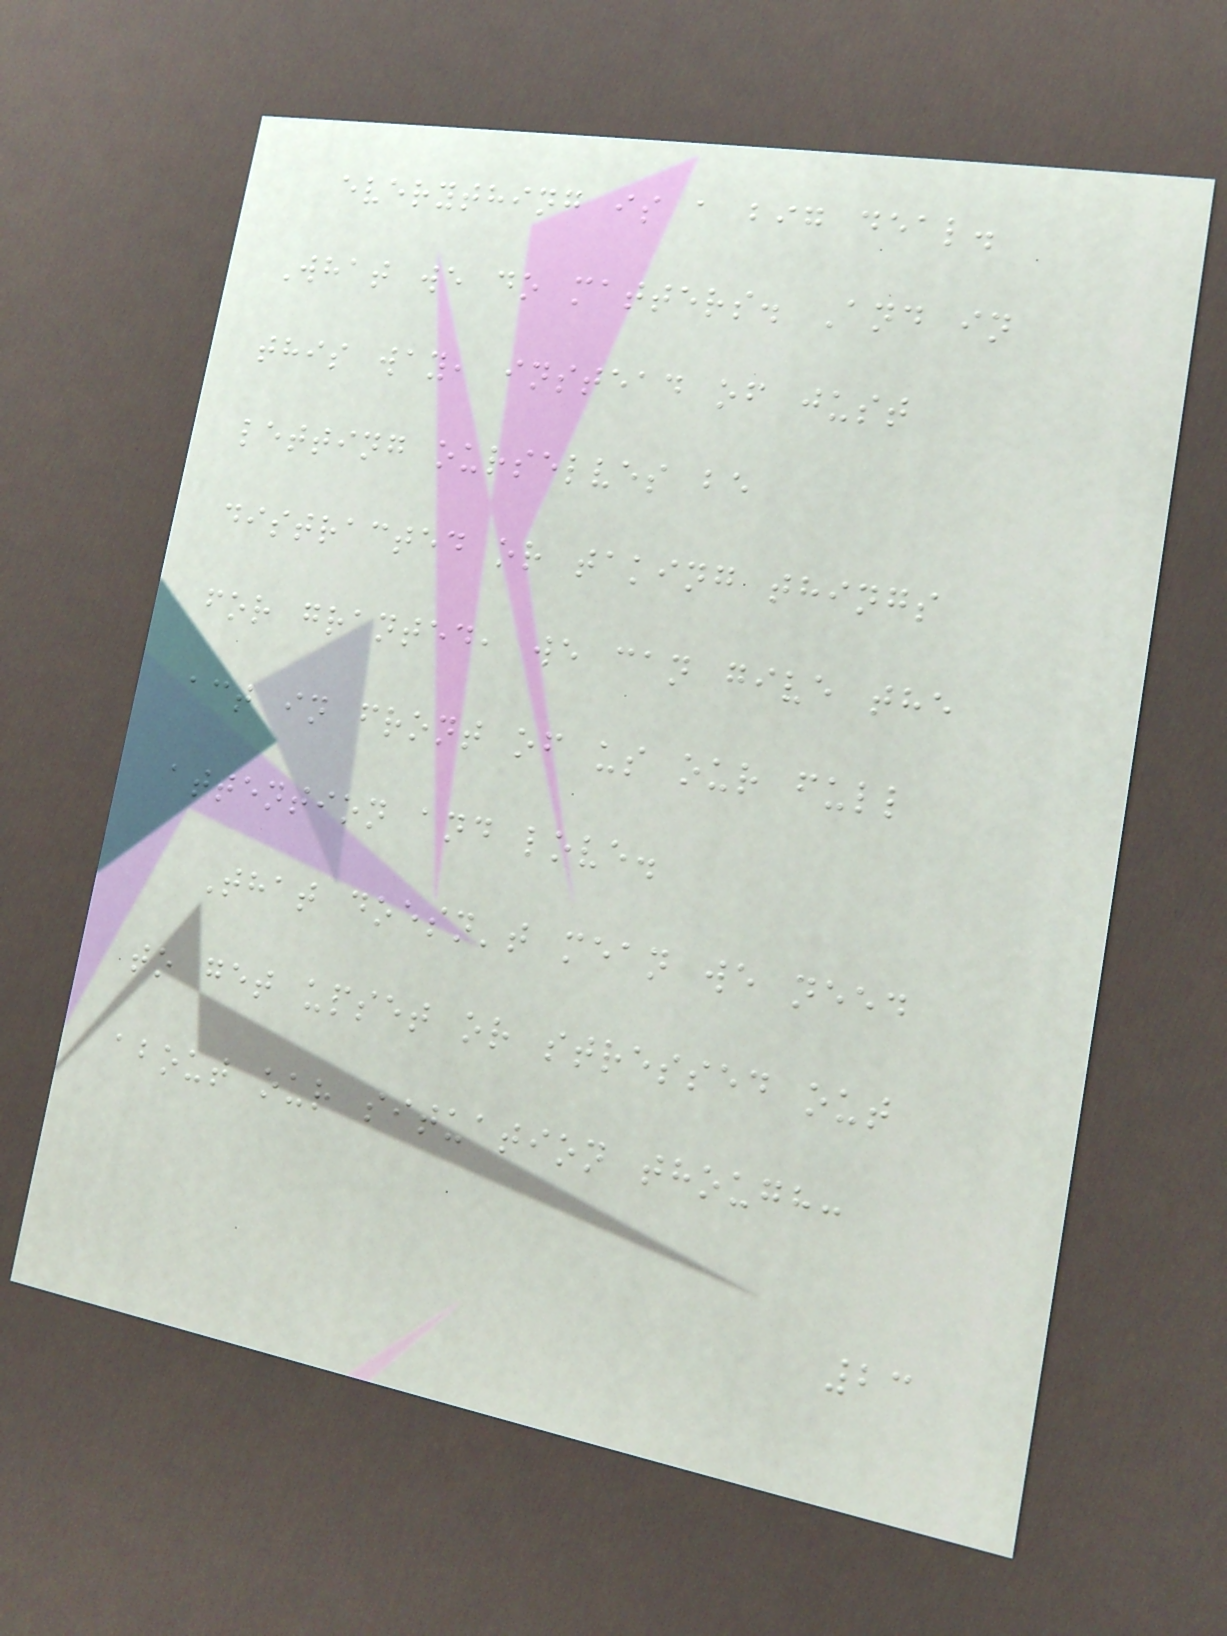everything is a big deal.
What we do matters. And in
this way, instead of just
letting ourselves be
distracted or taking things
for granted, we can give the
act in front of us our full
attention and love.
That doesn't mean we need
to get upset or stressed out
about our situation though:
23
